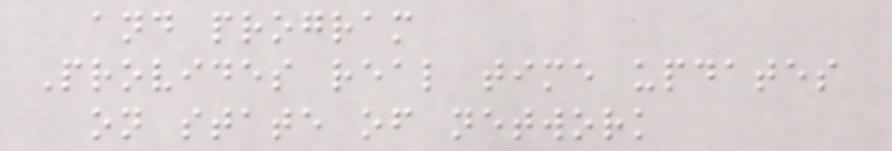and program
Provides real time updates
on state of network
